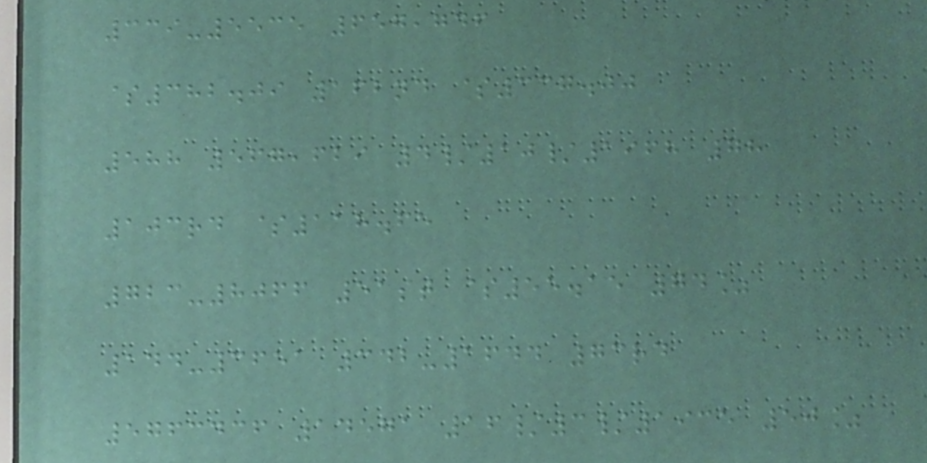339-5535 657,746
$382.09 162nd $337.00
588 567,629 4/10/1968 78
103rd $118.65
723-8066 51st $55.15 74%
144-3651 342-1644 73rd
5763436 14571 16/3/1935 50%
